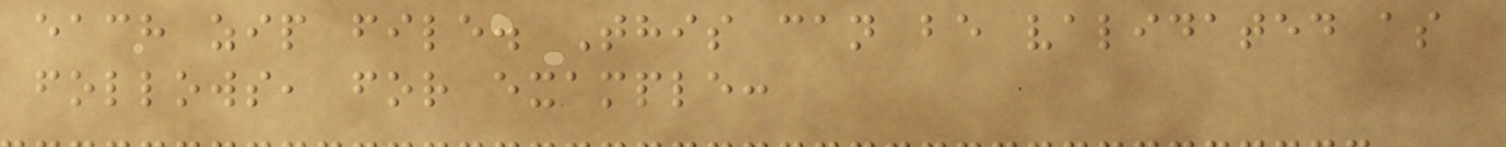each zip file. This can be validated as
follows, for example:
